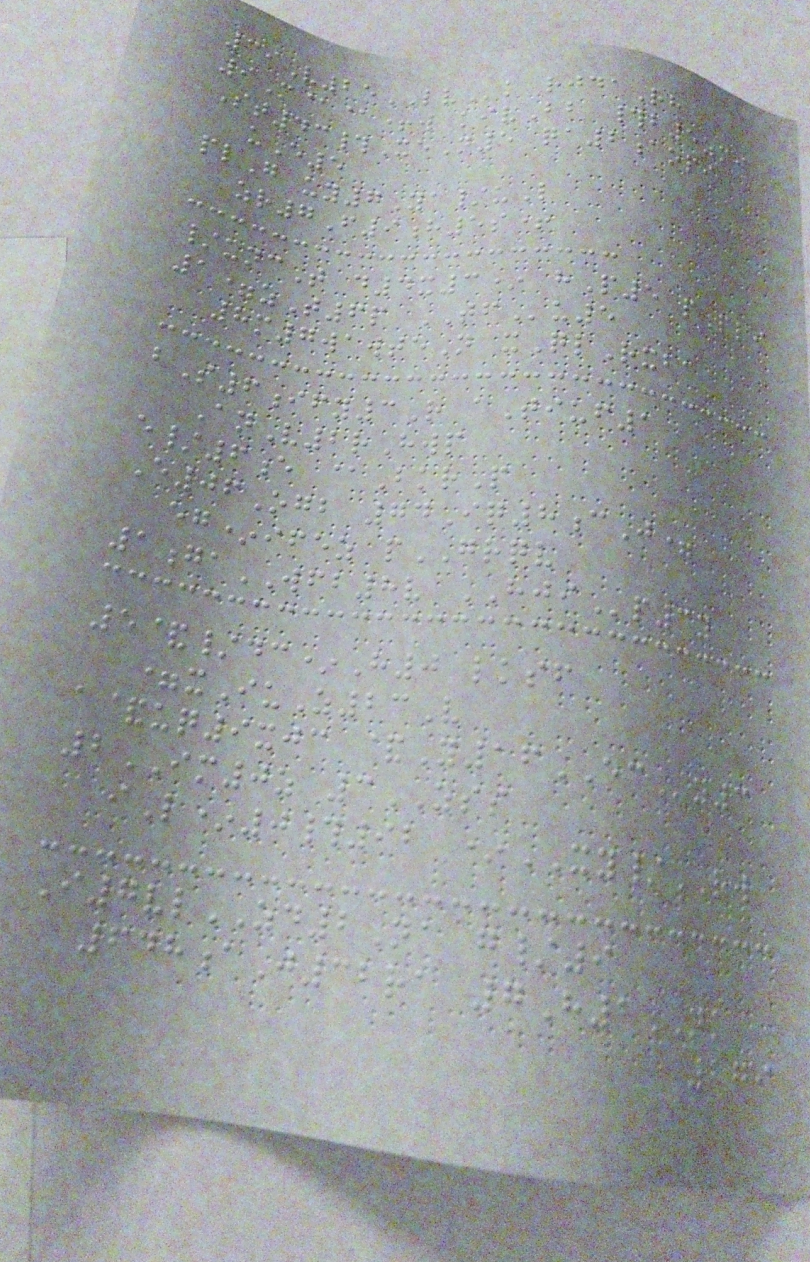39V25LVk rjdaRh
9M@@+w kivBb #b5zmj
St43#XeN5 qa2aopi
uE5
plG uy7Ya/uL
zr7F9h5s+
/uncT d4x3* hP5 pPli
1=zT6p TFu5
8m7wawteN xQlRxba
bS6ify3R aTiuf1
AnV2rHwp
e/6e @BkrP
E06Ogb 74Iq8cJ=
eg*ifez pGRQV
1gaWFB8v HJIp3y
5&/dc*H0 lksf
=xIuZ23V
a&uq9xjc &Y16ECy3
2IM0z 3ZSS
iL*0#92 *XY/RW
I7vlZD2Na g/9
648aJ32ra 7H1NK
279
